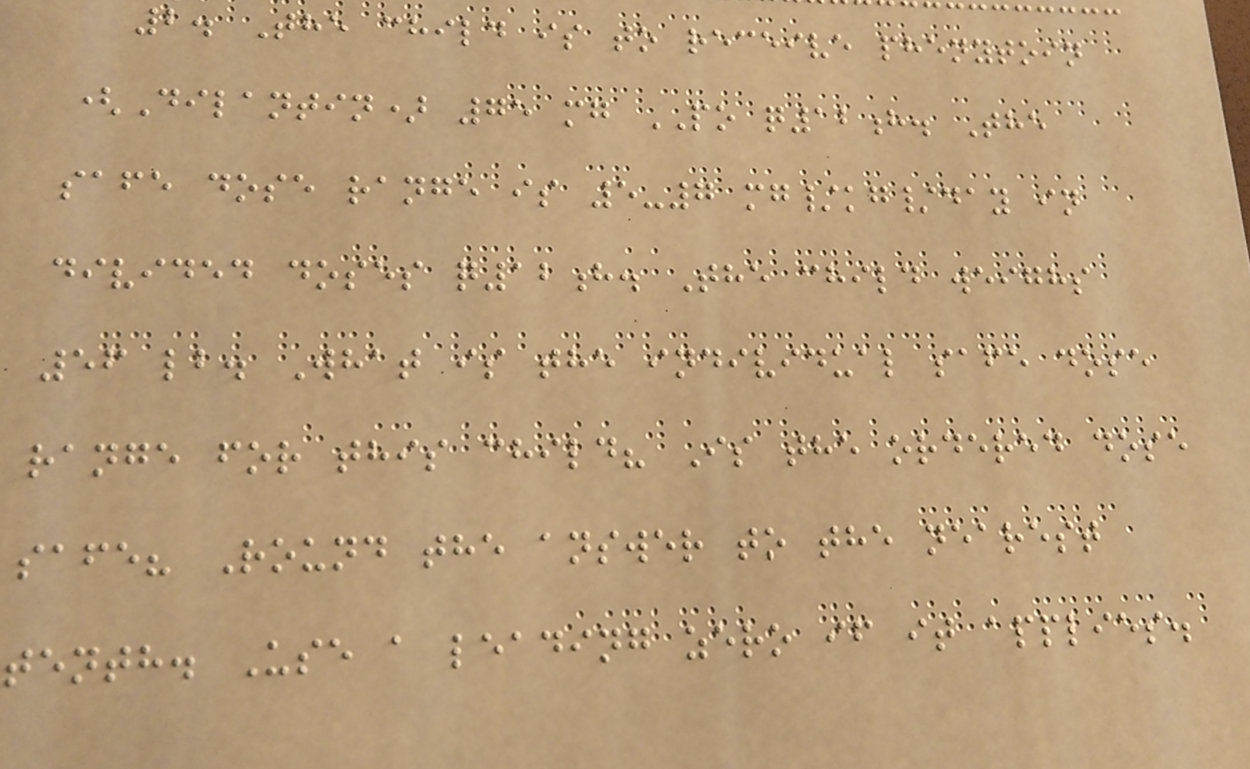2. The child is to receive phenytoin
(Dilantin) 75 mg PO q12h. The
safe dose range is 5-7 mg/kg/day in
divided doses q12h. The child weighs
56 lb. What is the individual safe dose
range for this child? Is the ordered dose
safe? Round the answer to the nearest
tenth. Use a leading zero if it applies.
